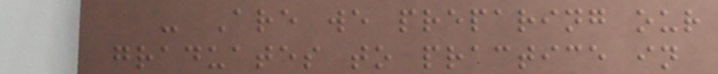- Are we preparing our
graduates to practice in
